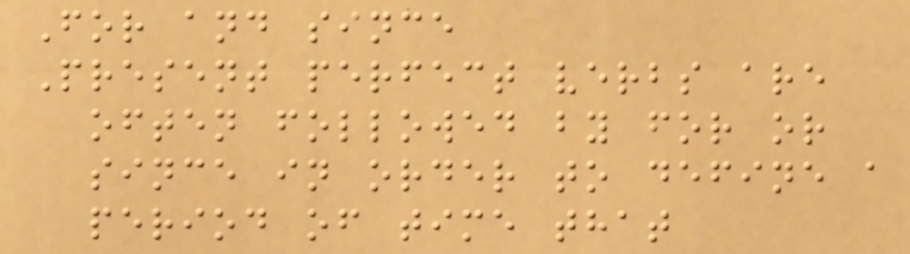For and since
Present perfect verbs are
often followed by for or
since in order to define a
period of time that
